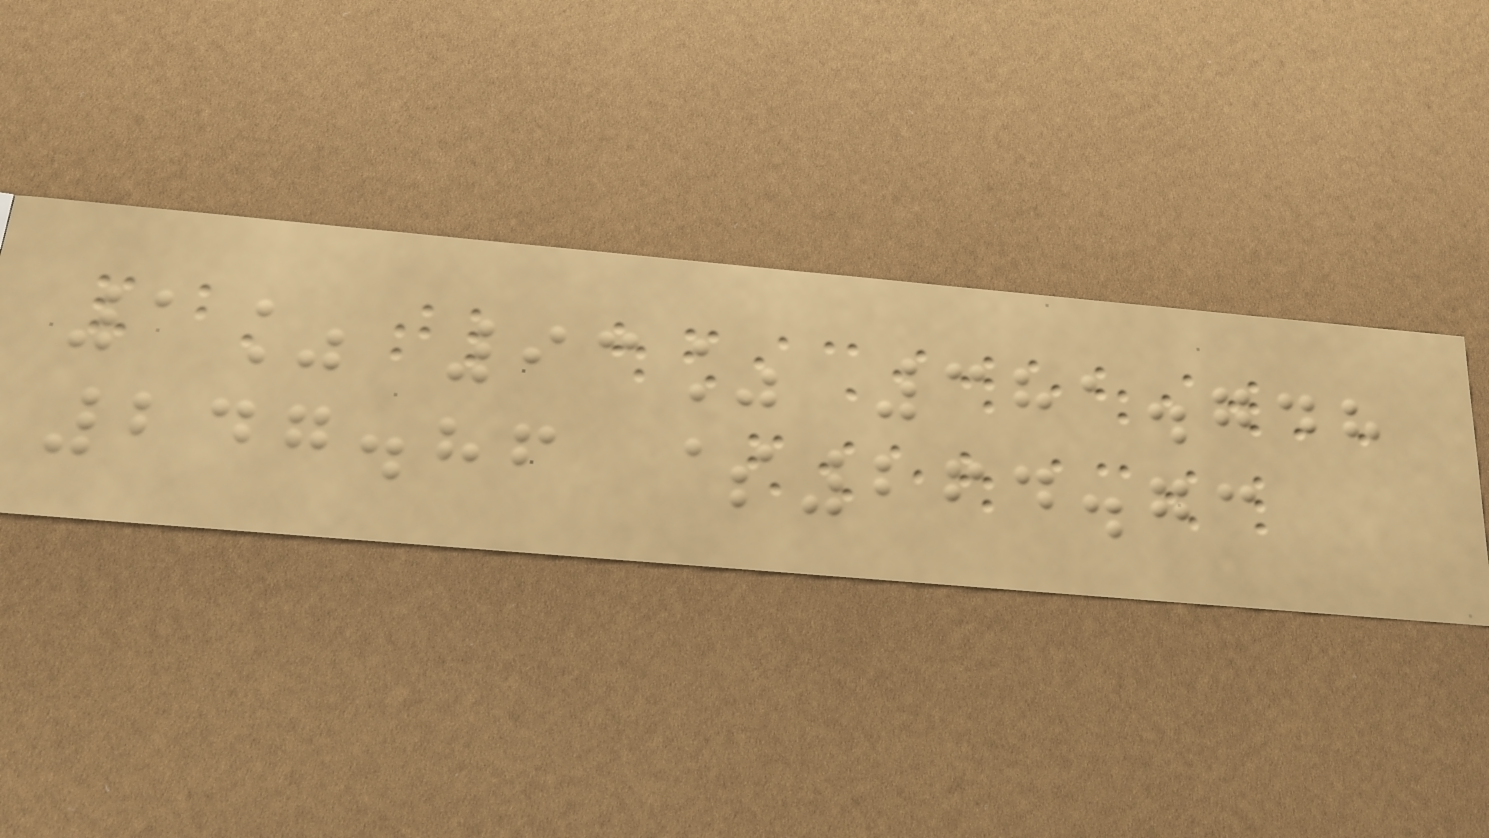1% 93% 381.748
247.86 $264.73
